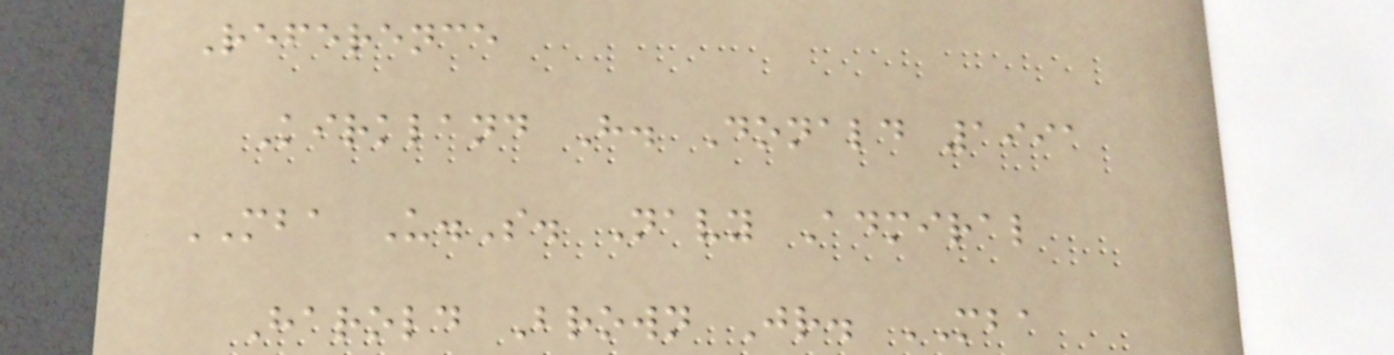Reference
Kirkland H. Donald 1991
MBA U.S. Navy Admiral
Harold Brown Jr. MBA
